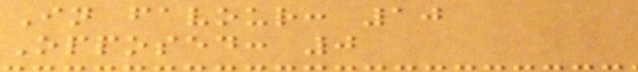In favour: 10
Opposed: 0
